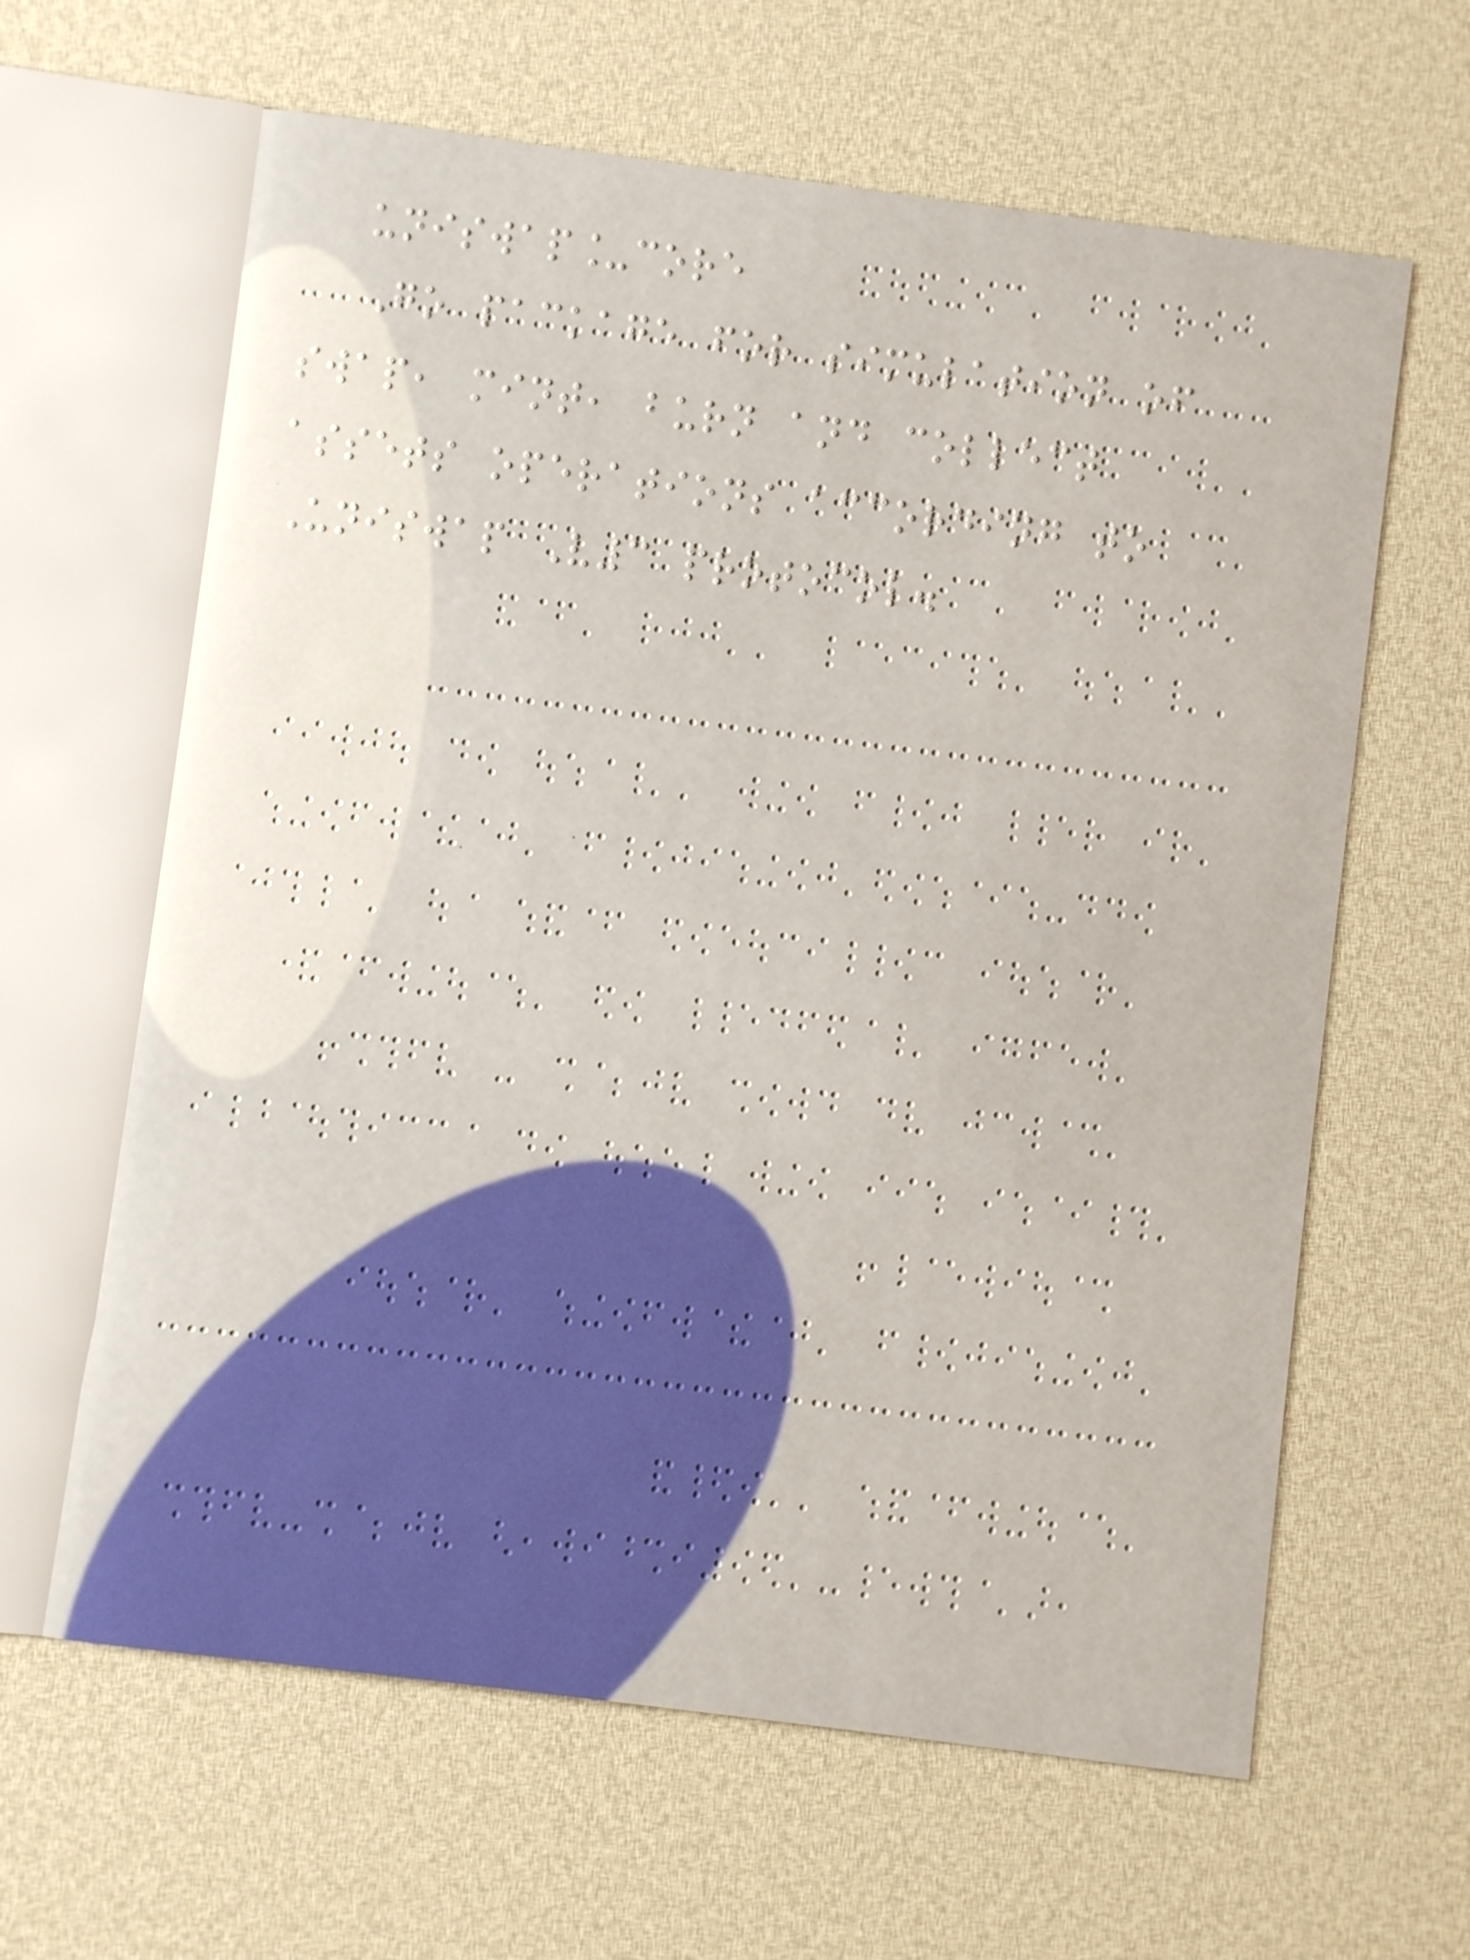uniswap_core
Go package for simulation of
swap, mint, burn and collect
assets operations according to
Uniswap V3 protocol.
